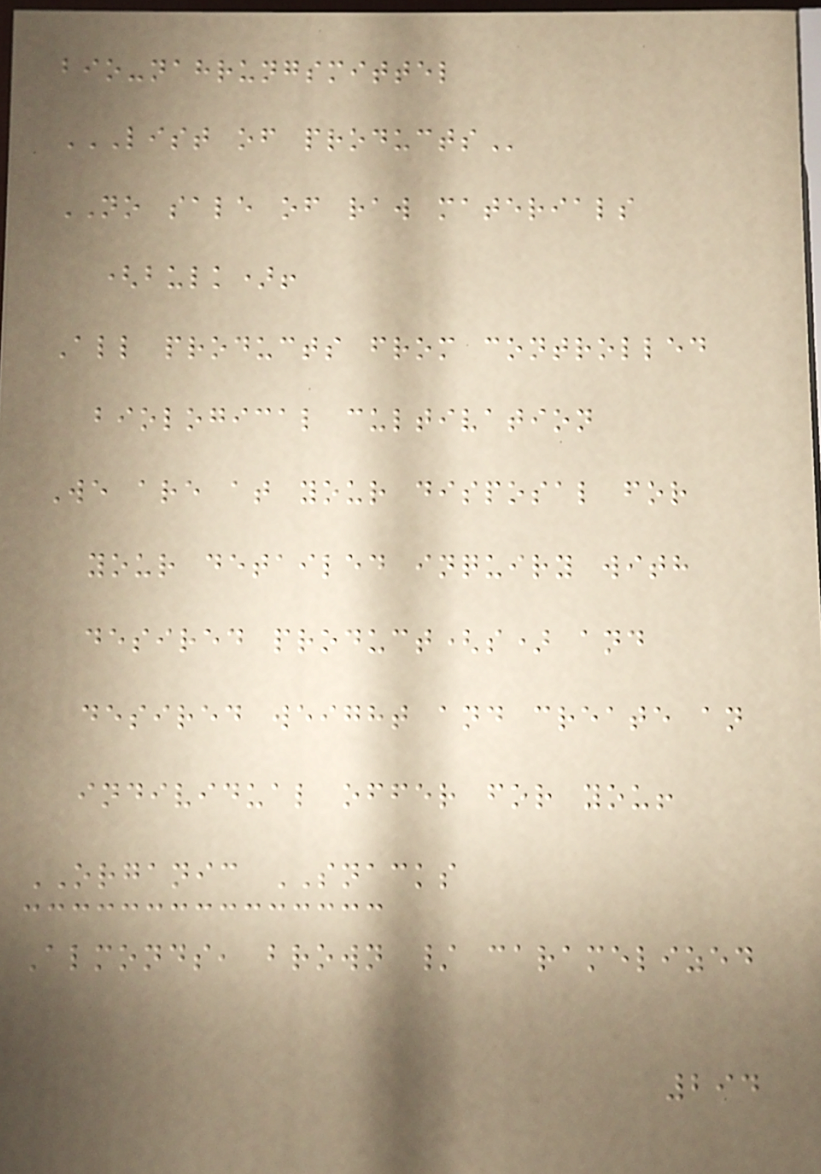bio-nahrungsmittel
LIST OF PRODUCTS
NO sale of raw materials
(bulk)!
All products from controlled
biological cultivation
We are at your disposal for
your detailed inquiry with
desired product(s) and
desired weight and create an
individual offer for you!
ORGANIC SNACKS
Almonds, brown / caramelized
294
